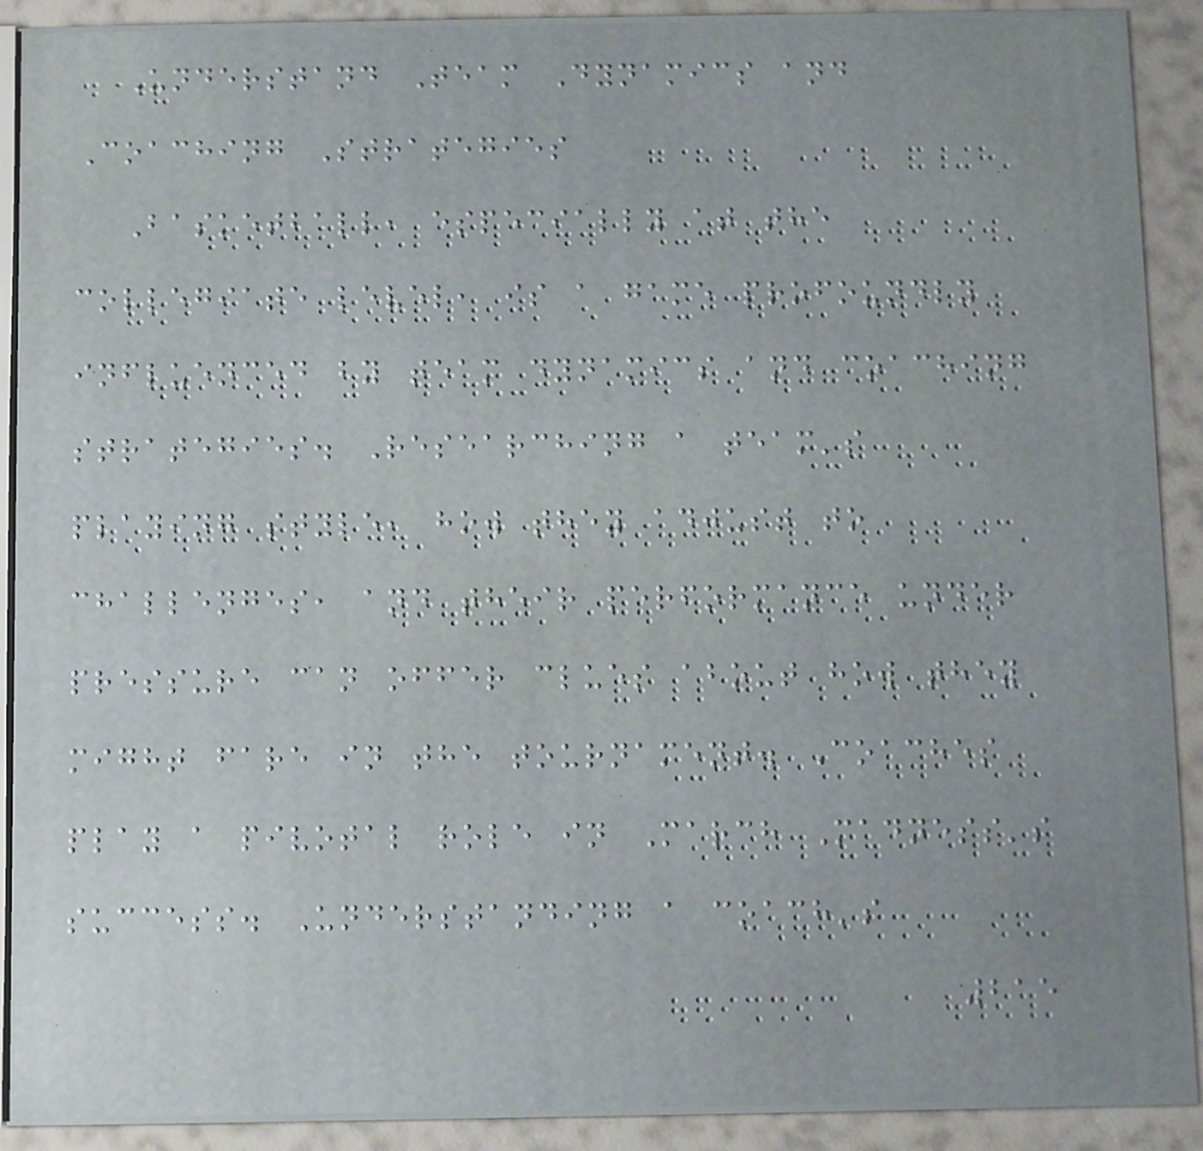Understand Team Dynamics and
Coaching Strategies
Basketball, especially at the
collegiate level, is a game profoundly
influenced by team dynamics and coaching
strategies. Researching a team's
playing style, how they adjust to
challenges, and their performance under
pressure can offer clues about how they
might fare in the tournament. Coaches
play a pivotal role in March Madness's
success. Understanding a coach's
215
